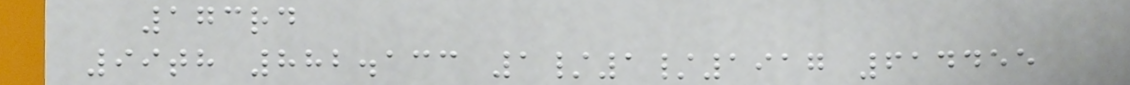173rd
99th 882.133 1/1/1917 614455
